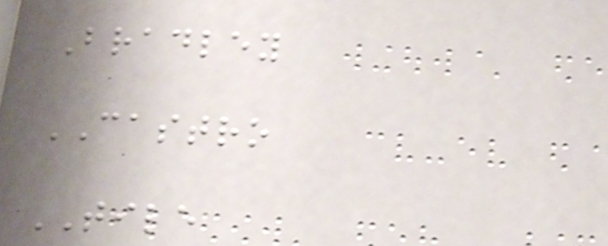Bradley
CASTRO
TILE
